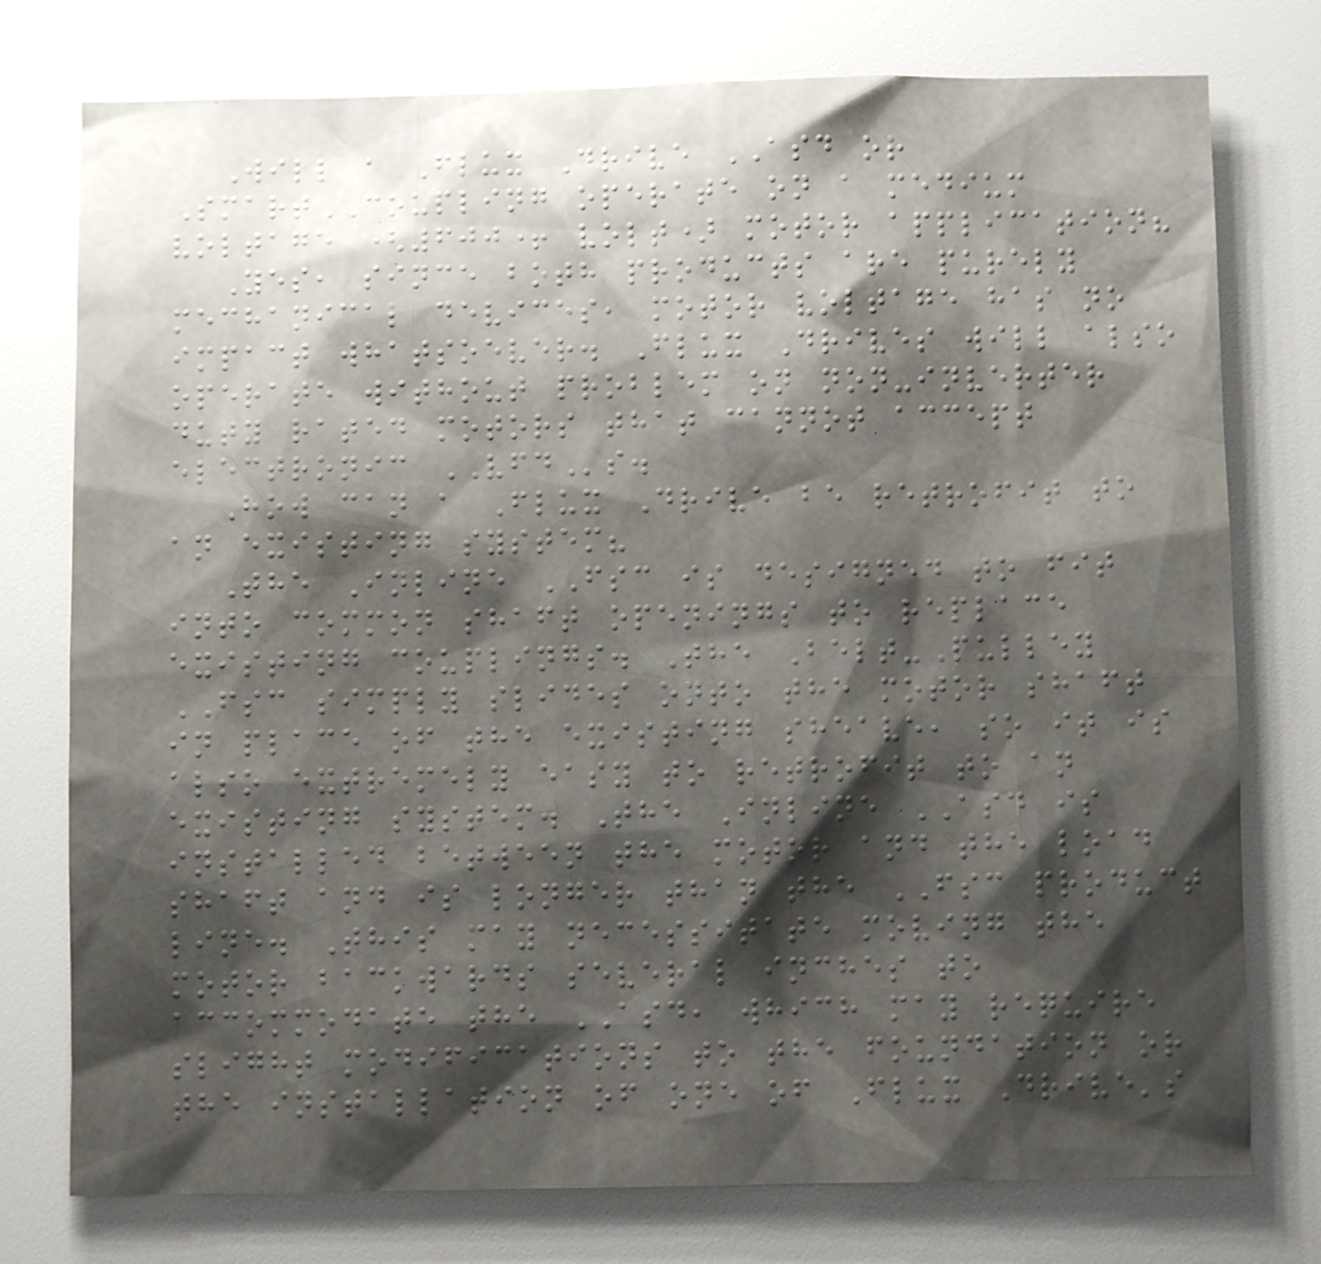Will a Flux Drive ASD or
SmartCOUPLING operate on a medium
voltage (600+ volt) motor application?
Yes, since both products are purely
mechanical devices, motor voltage has no
impact whatsoever. Flux Drives will also
operate without problem on non-inverter
duty rated motors that cannot accept
electronic VFDs.
How can a Flux Drive be retrofit to
an existing system?
The Inline FSC is designed to fit
into common shaft openings to replace
existing couplings. The Belt-Pulley
FSC simply slides onto the motor shaft
in place of the existing sheave, so it is
also extremely easy to retrofit to an
existing system. The Inline ASD is
installed between the motor and the load
shaft and is longer than the FSC product
line. This may necessitate moving the
motor backwards several inches to
accommodate the ASD, which may require
slight modifications to the foundation or
the installation of one of Flux Drive's
